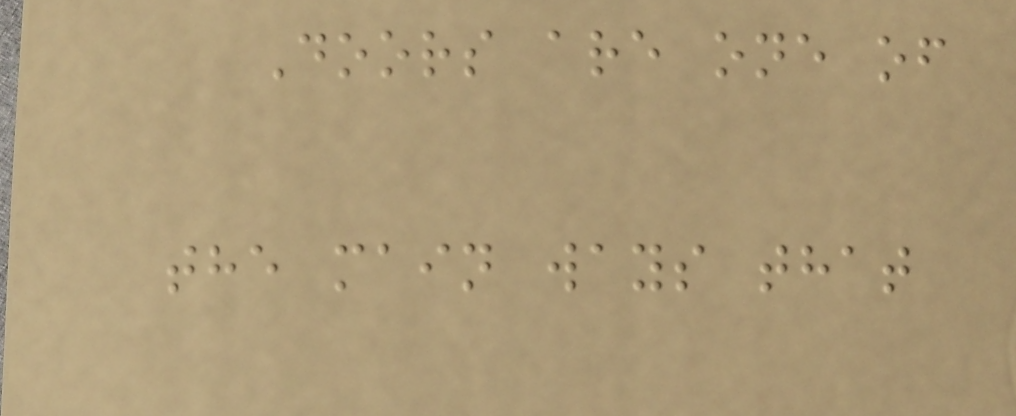Doors are one of
the main ways that
